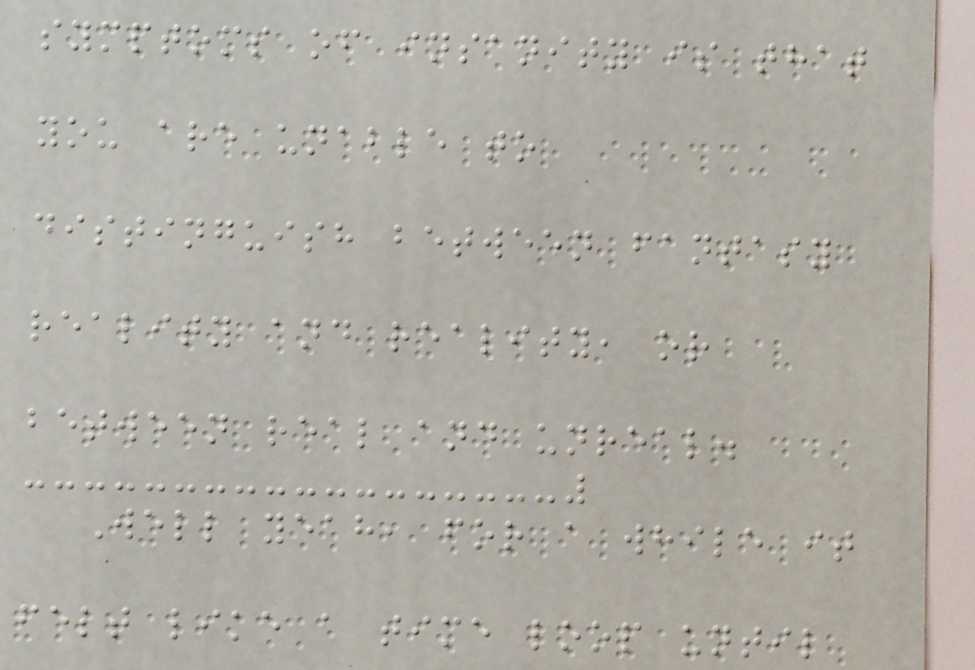symptoms of insanity is that
you are unable to
distinguish between fantasy
reality and reality, or
between real and unreal.
Well yeah, for a while it
felt like a time loop until
